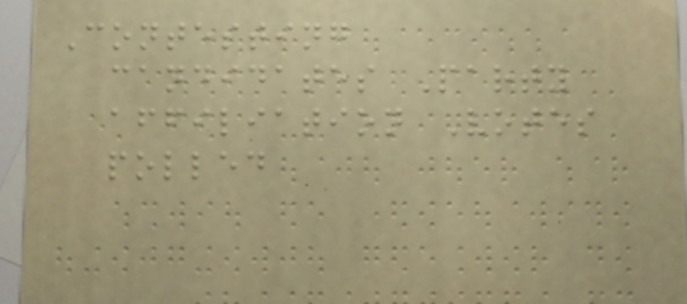Contesting
candidates Party
affiliation Votes
polled
